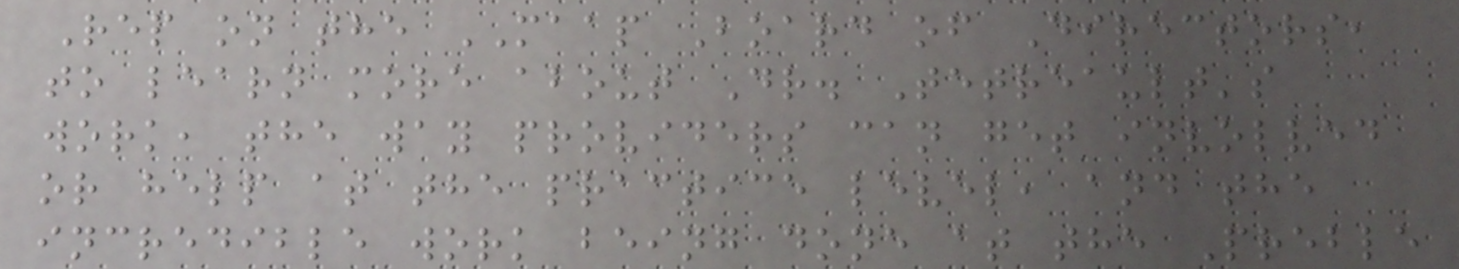Rep on the MAAP Board of Directors,
to learn more about Dr. Tetreault's
work, the way providers can get involved
or help at the practice level, and the
incredible work being done at the Preble
